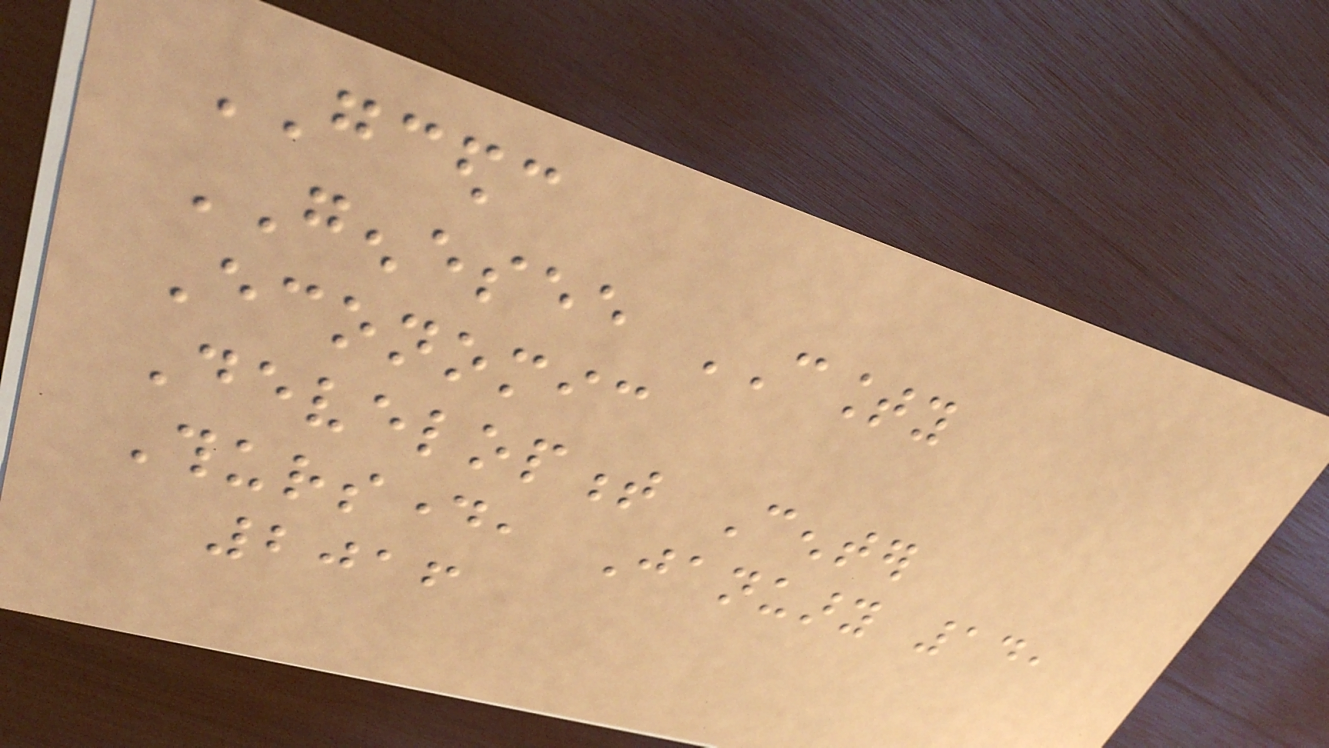GCEDC
GENESEE COUNTY
Economic
Development Center
Thursday, January 14,
2016
